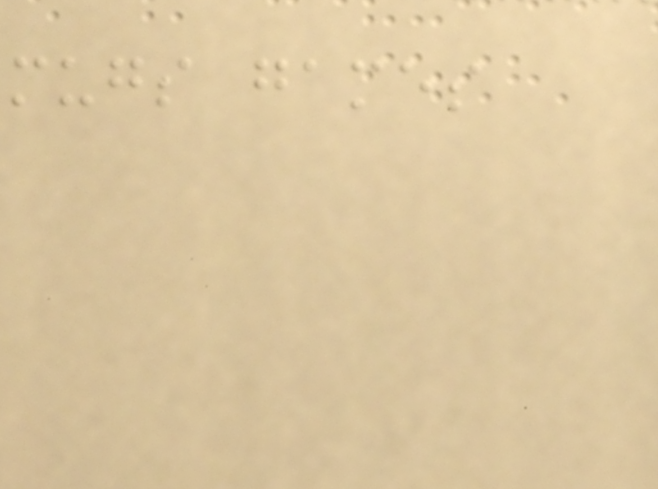mugs games
